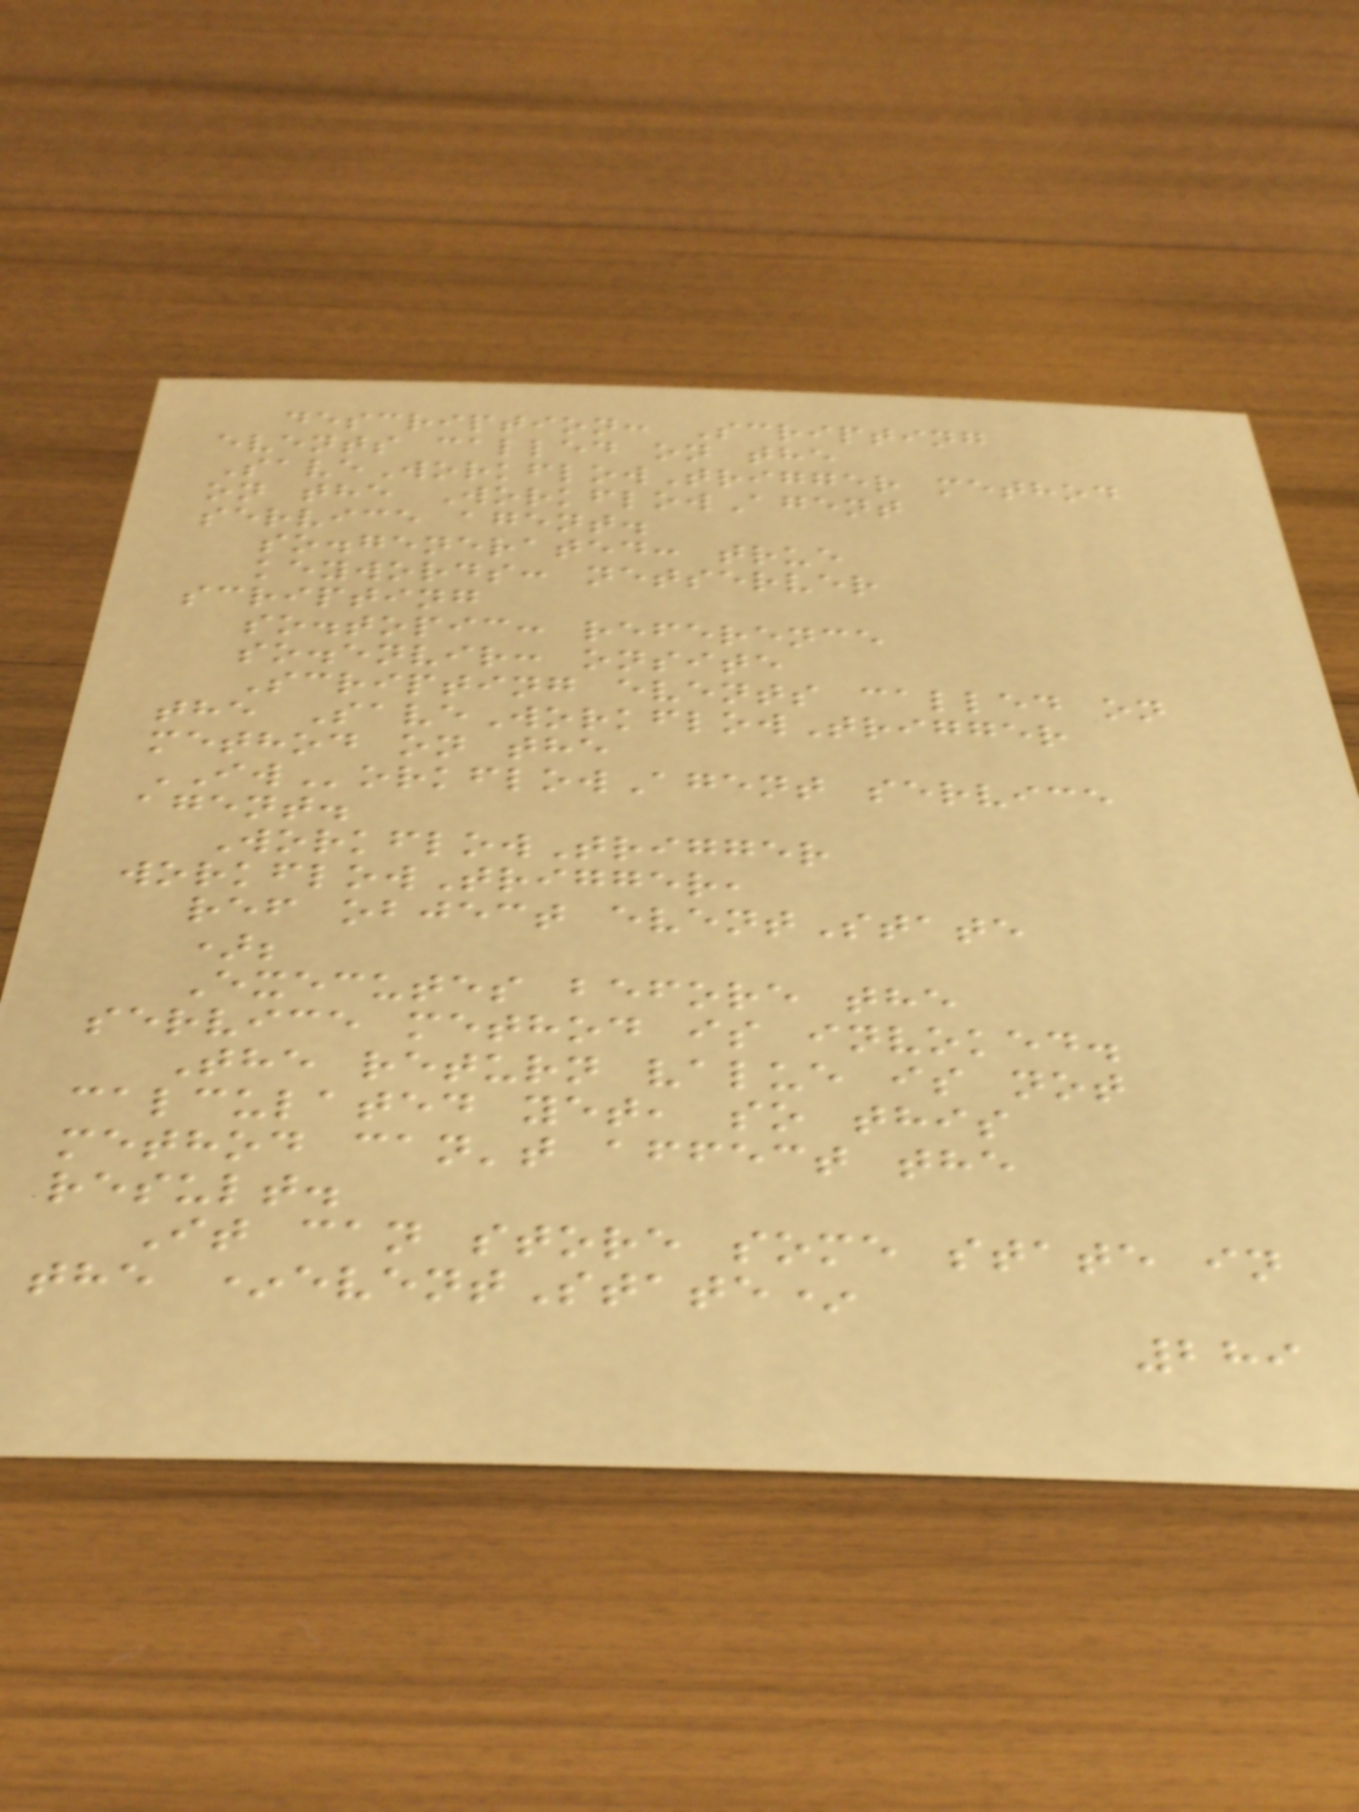description: Scripting
events called on the
SaveWorkflowTrigger method
on the WorkflowAgent
service agent.
so.generated: true
keywords: netserver
scripting
so.topic: reference
so.envir: onsite
Scripting events called on
the SaveWorkflowTrigger
method on the
IWorkflowAgent service
agent.
WorkflowTrigger
workflowTrigger,
ref object eventState
);
Executes before the
service method is invoked.
The return value is not
calculated yet, so this
method can't affect the
result.
It can store some state in
the *eventState*
289
